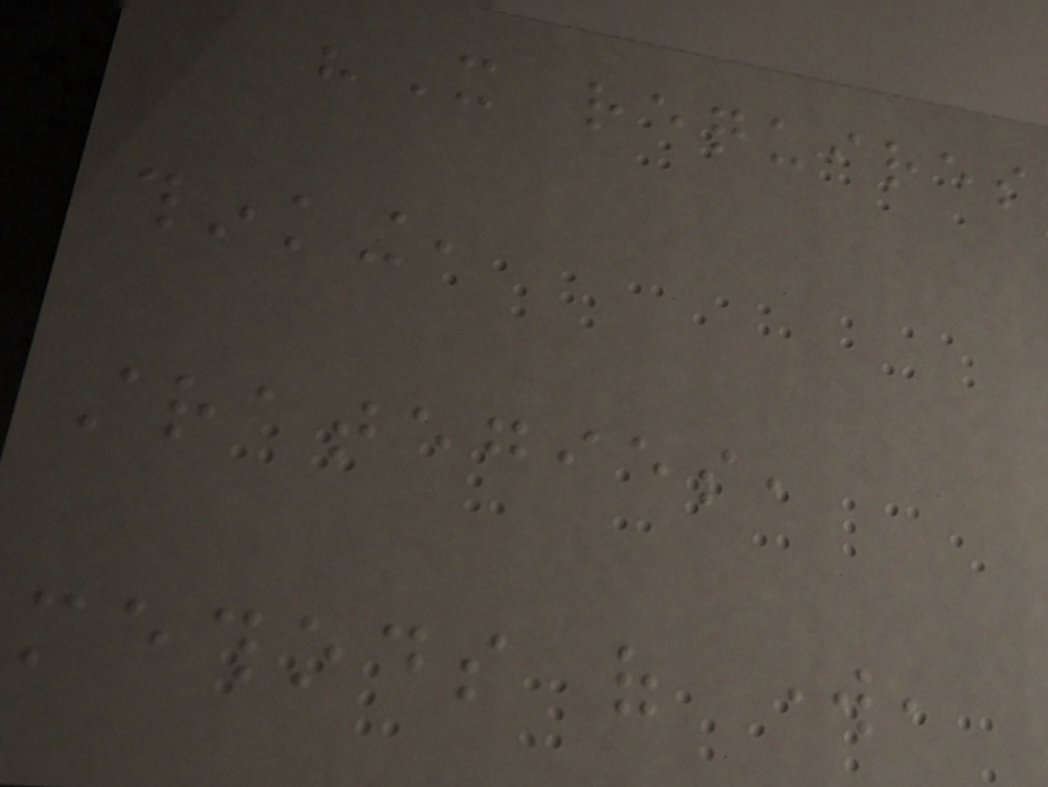"It requires
thinking,
strategies,
methods of work,
